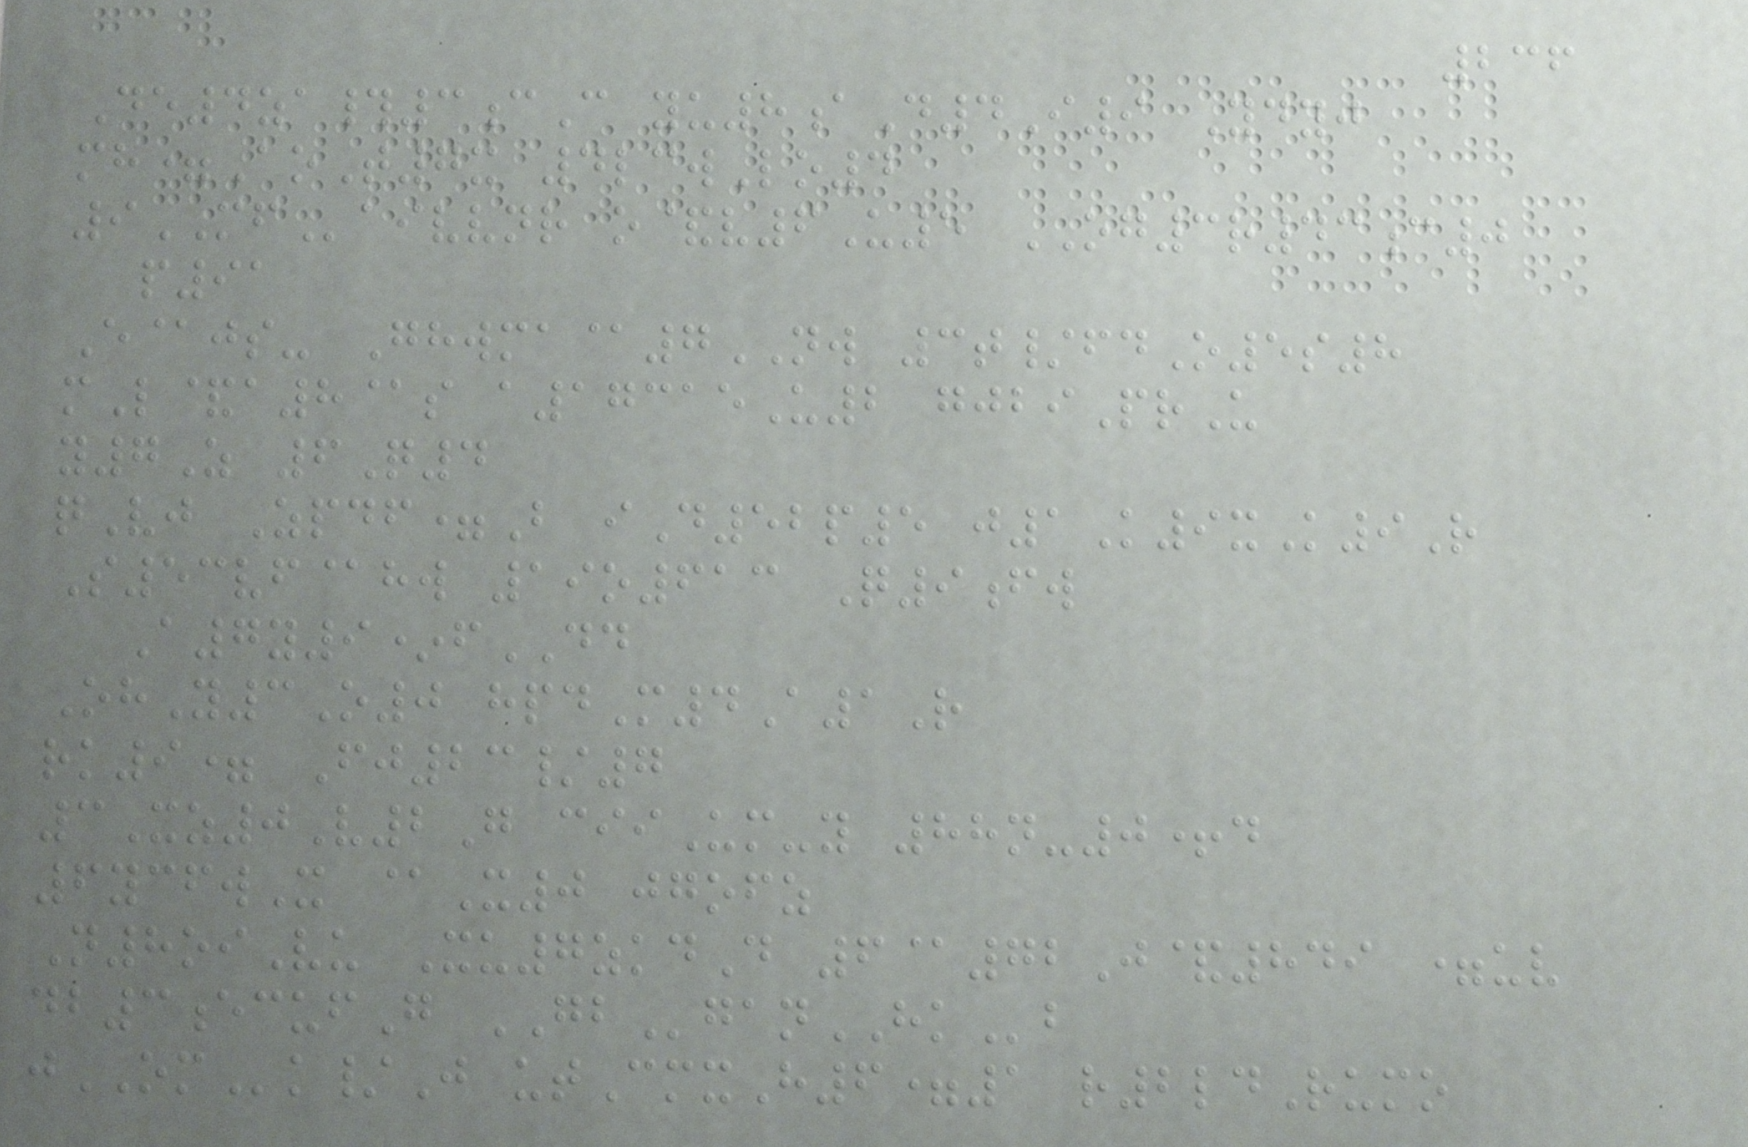236
De4za#3cC yu8aD4I9 Ydyj
mh=AoT7x 4lcwLo4
9MFaivvnr o&v6U5 OG3r43c0
p91
E@js- Ghwma@7NW 3t/fdO5s8
mL&a8@s a17315U2 gjbiPrU
y7Z 6Q4
qVj Zpdf=B iD52p5 j1K9xK9R
S53vf@hw 19o613 Q9fw
A7y9*fDD
OhY3O0 hpdM4A1R
rk9= Fj23/7
3Xz0V2G ciiUm-y 88n-0+d
6ycfwX @X0 jgofz
N8oiVu Xu7zkdD 6@72J&849 =uv
db3ecufG GBganHKb
jOMk/J utCmxH6=1 r2ldRumo
